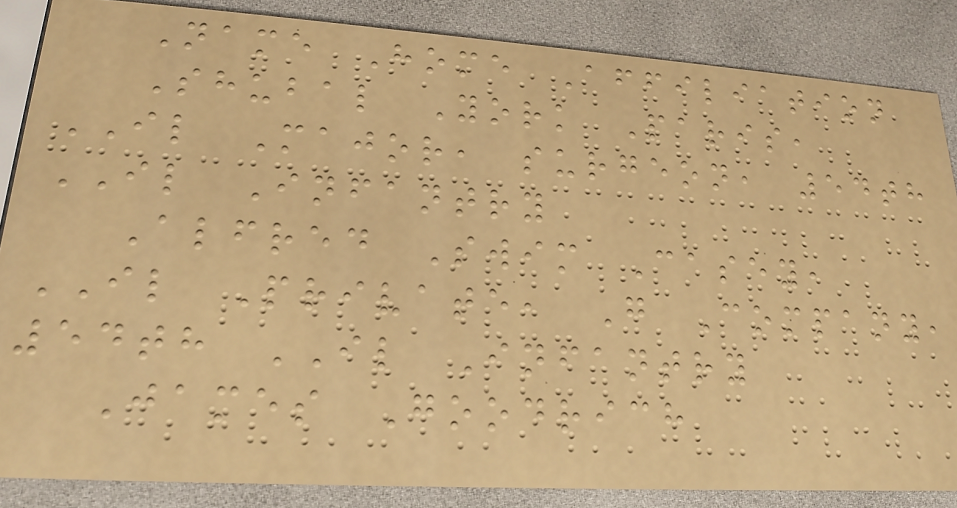Name Home Affiliation
Shubal York Paris,
IL Major, surgeon, 54th
IL Infantry
Alfred Swim Casey,
IL Private, G Company,
54th IL Infantry
James Goodrich
